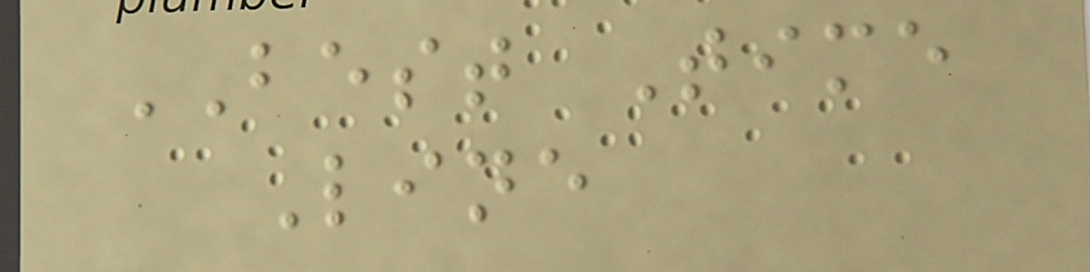BEST Time
Line
